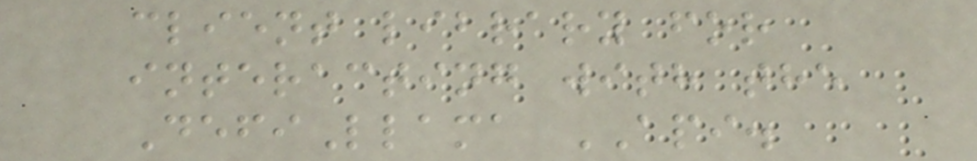client library for
interacting with the
DefiLlama API.
